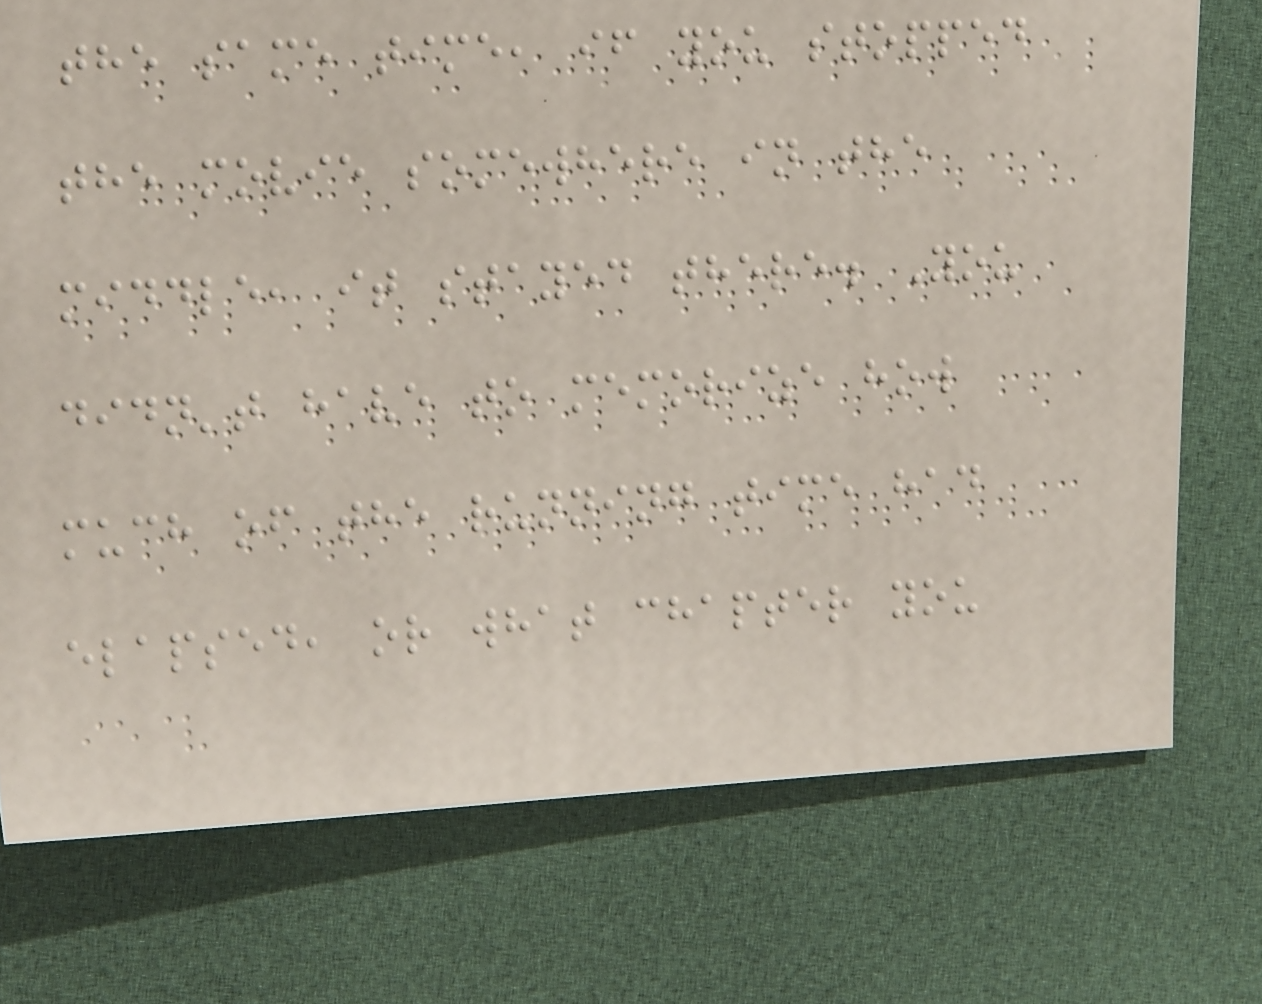the same time, if you stopped
the movie somewhere in the
middle, it stayed there. You
didn't have to memorize how
much of the running time had
elapsed, or what chapter you
